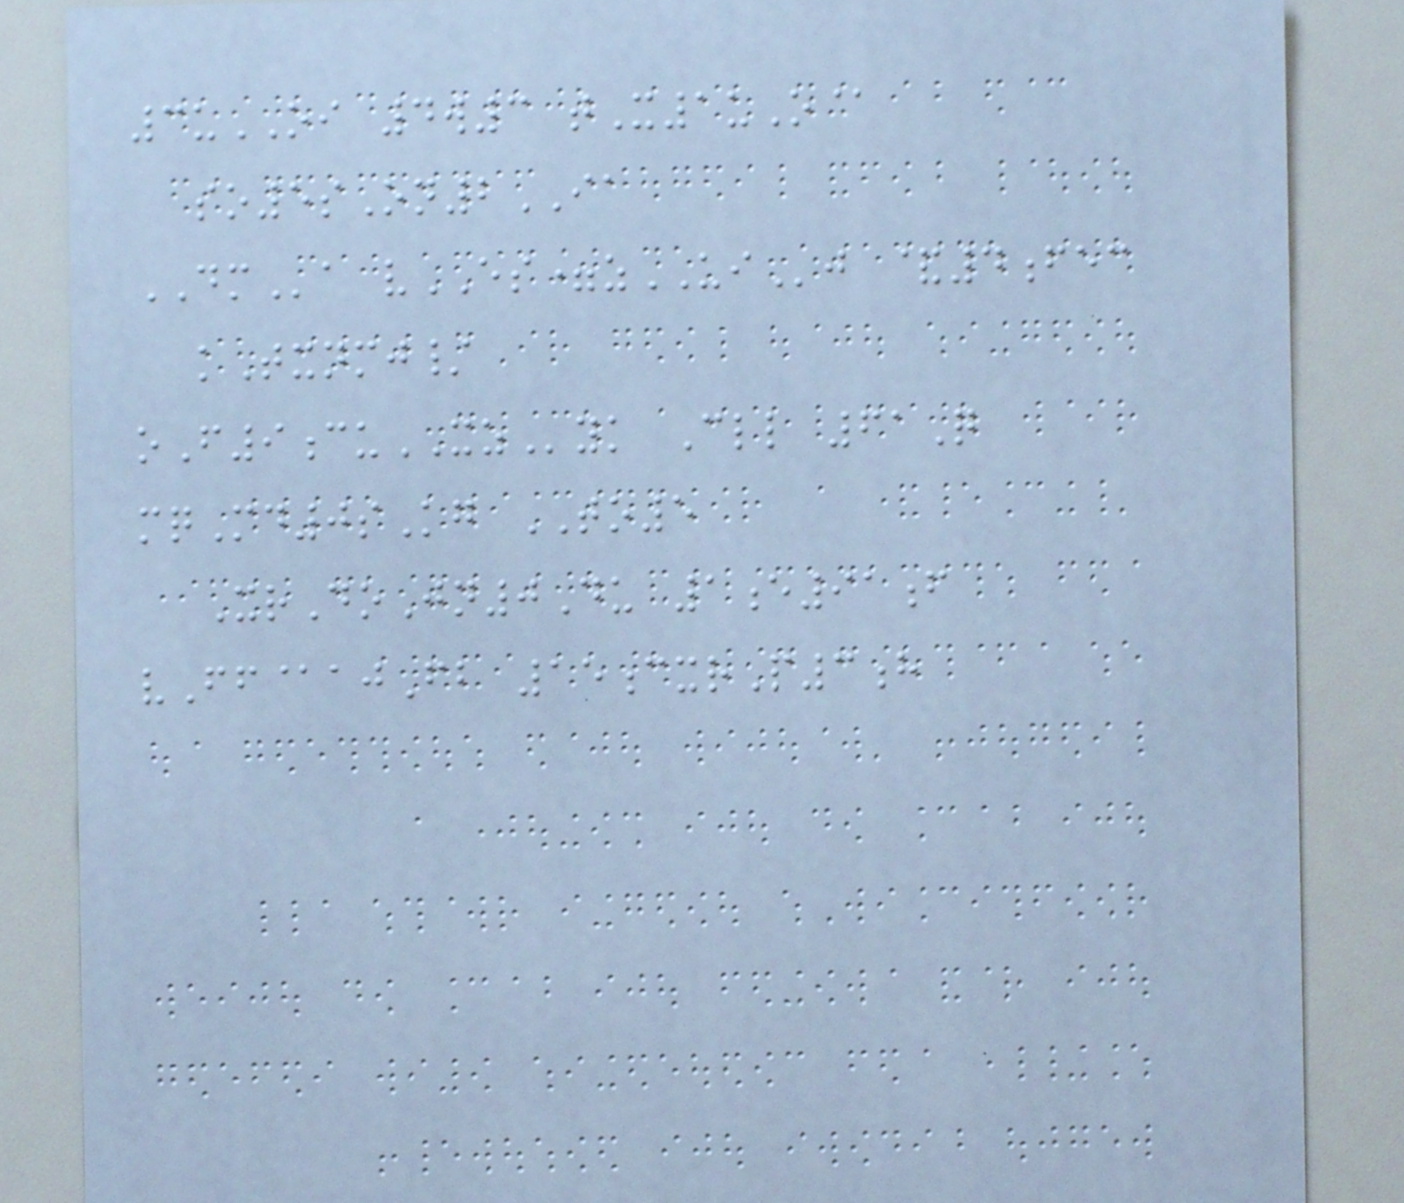3uOI 4w3 tX1uO@
so5sOn2IA
DMa vES=zUIj &4fec
kTxnmj/
oF9cuXZyk Cll 61Q
mqMd0sKg TO5
XrDoJn0Du 1e91f
vFf@ajFb 15cxrP3h
